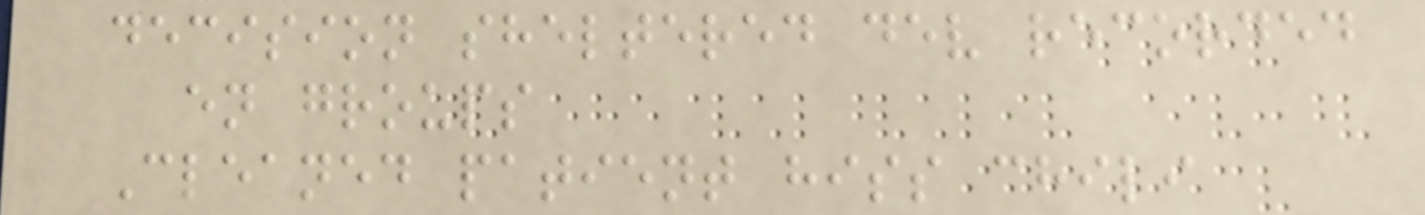decision sheltered dev recorded
en groups
Cleaned patient hiss chili
